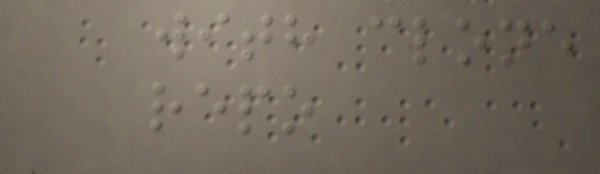with clone
repo
